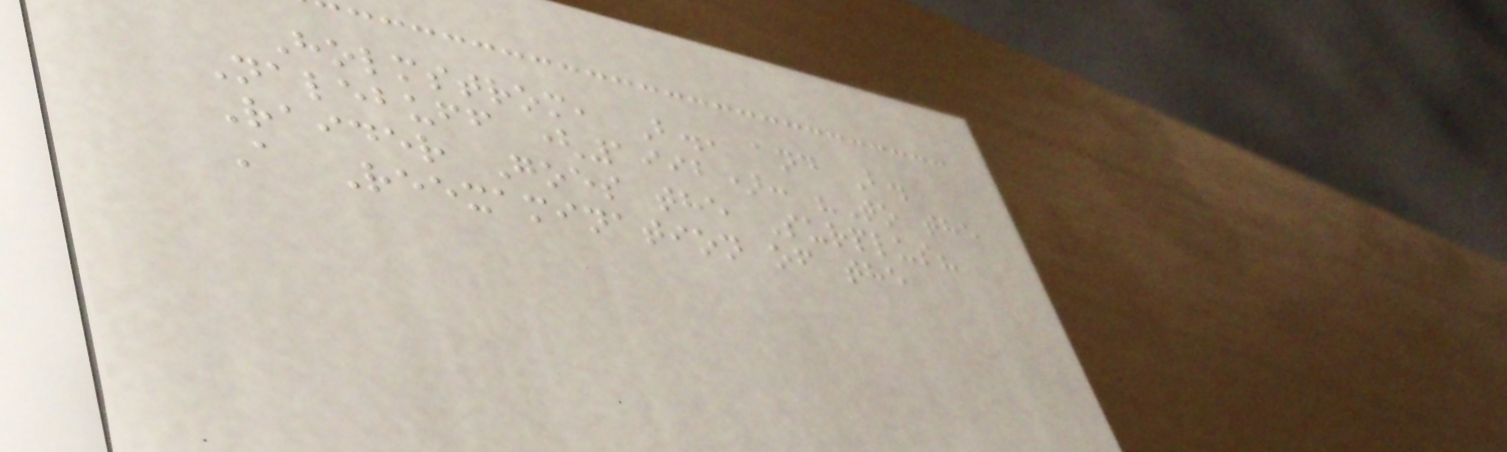Holmstrom, B., and B.
Nalebuff (1992): "To the
Raider Goes the Surplus?
A Reexamination of the
